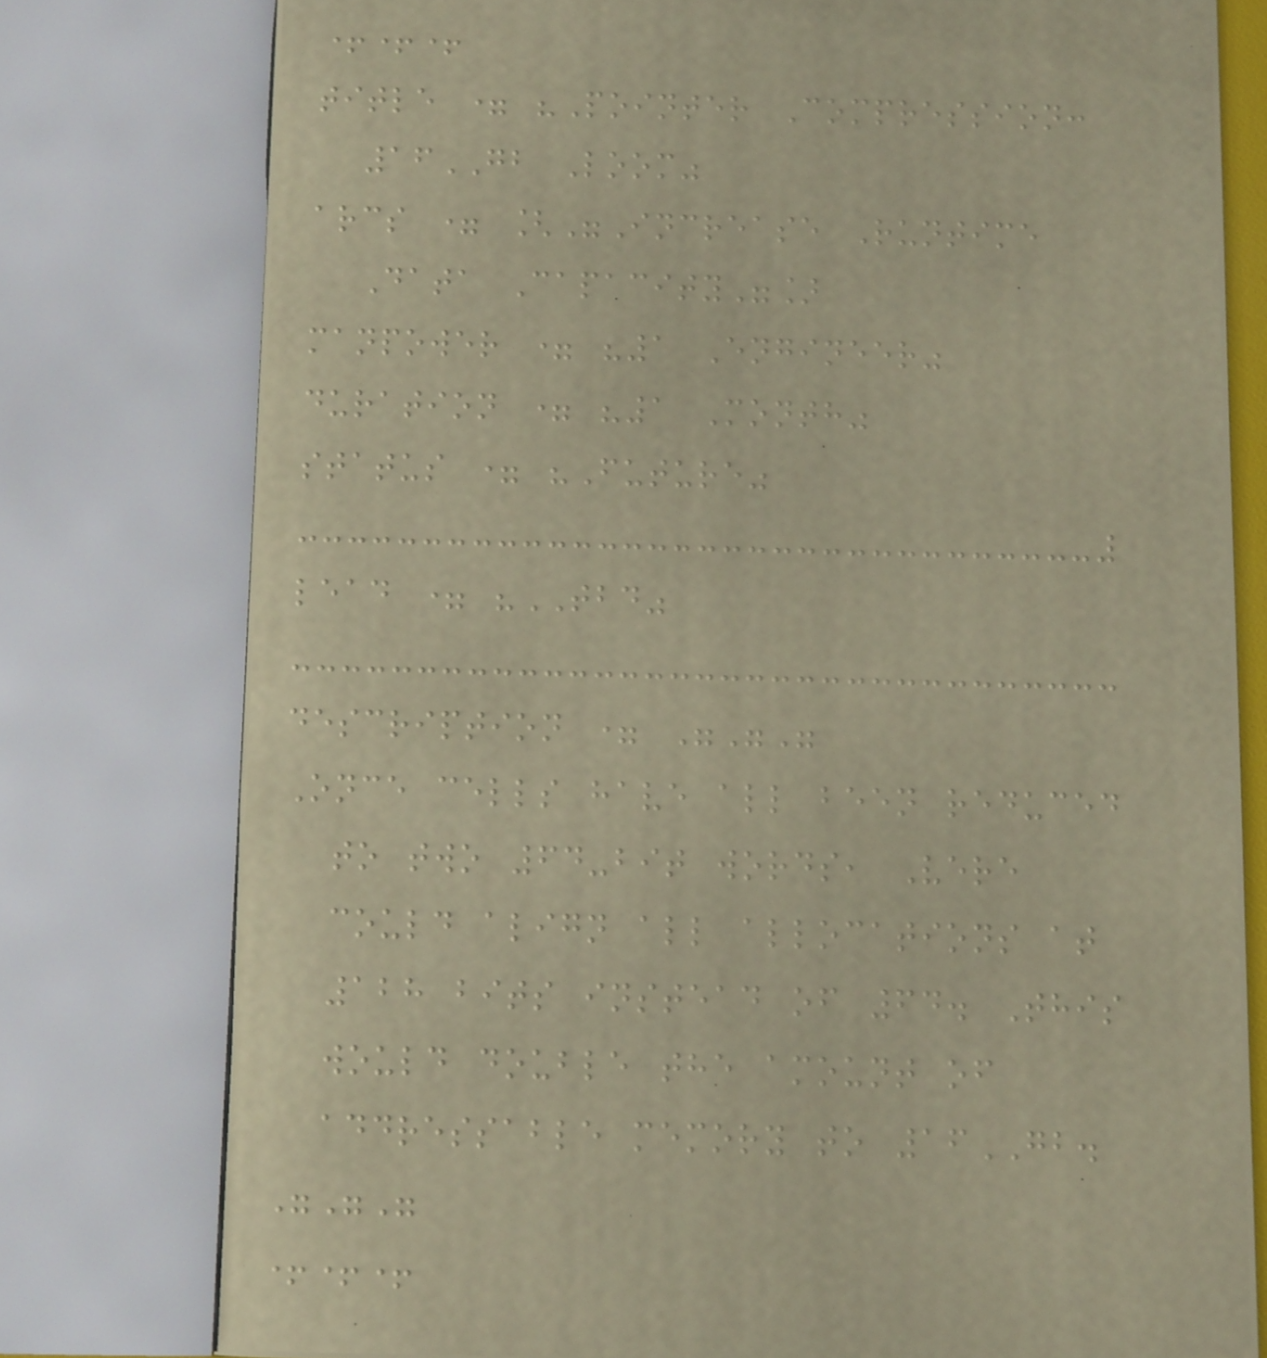+++
title = "Pointer Compression:
16GB Loom"
arcs = ["Increase Runtime
Data Capacity"]
manpower = "1 Engineer"
duration = "1 Month"
status = "Future"
lead = "TBD"
description = """
Once cells have all been reduced
to two 64-bit words, Vere
could align all allocations at
128 bits instead of 64. This
would double the amount of
addressable memory to 16GB.
"""
+++
